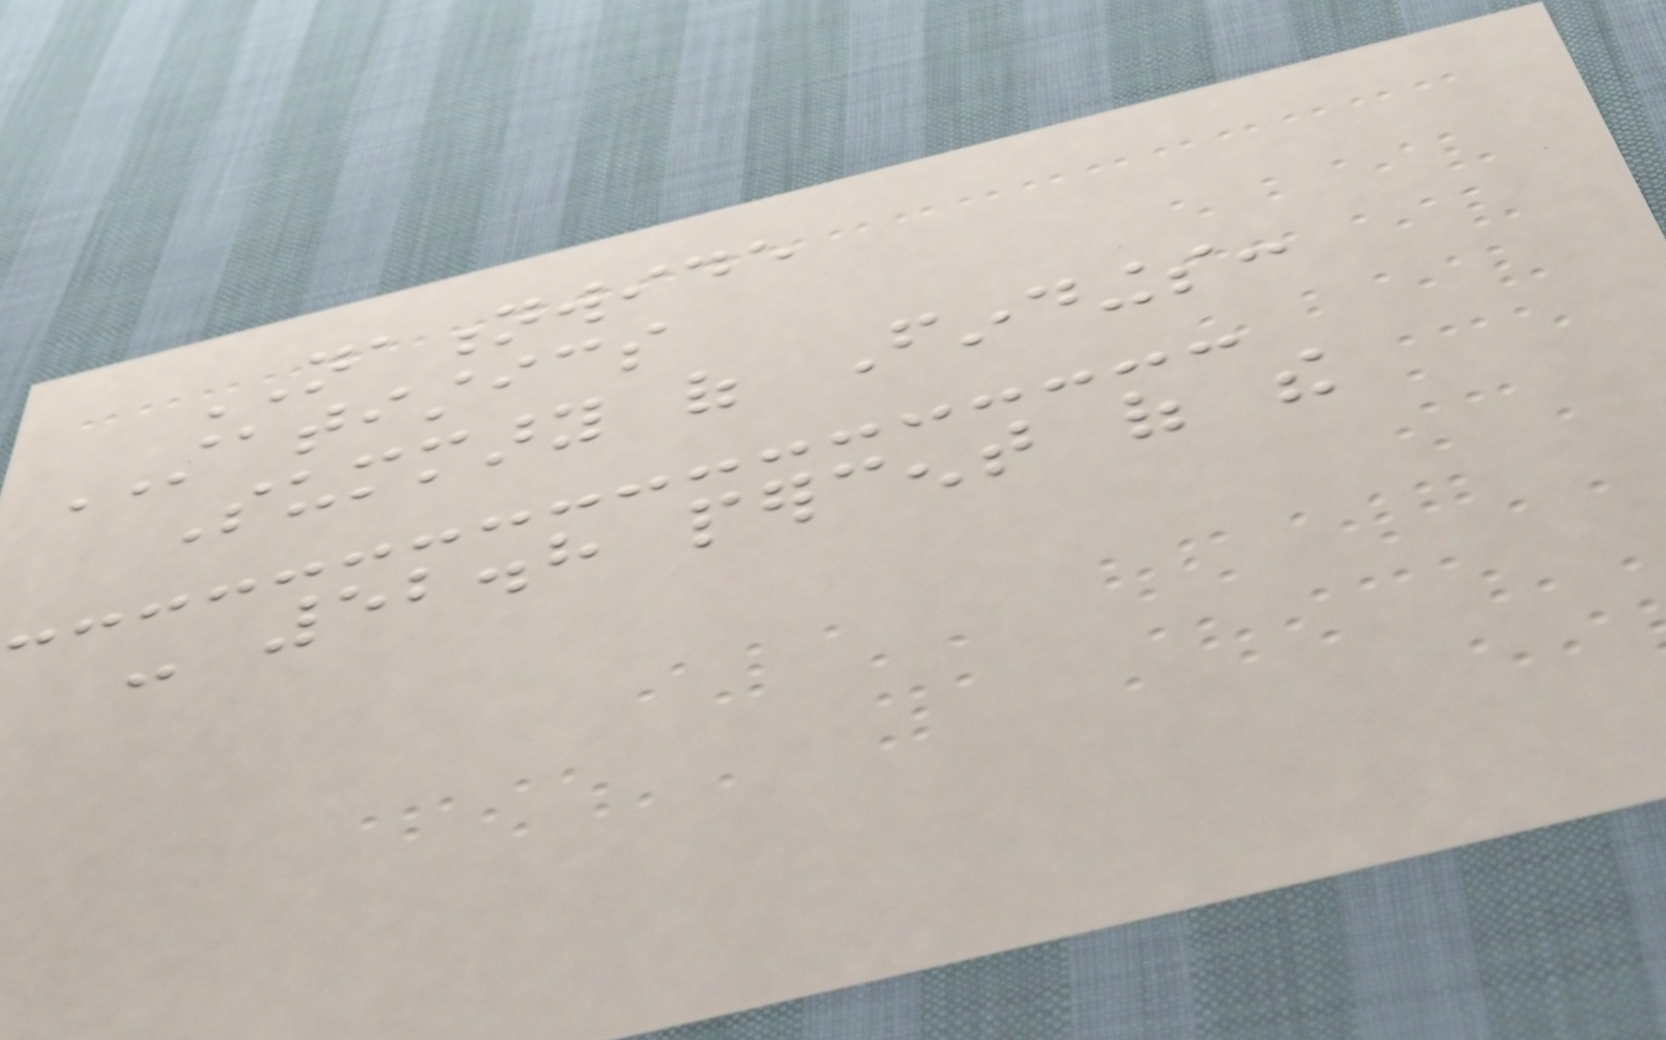NATIONWIDE
STATISTICS
Summary of Findings:
- 52.8 percent of the
